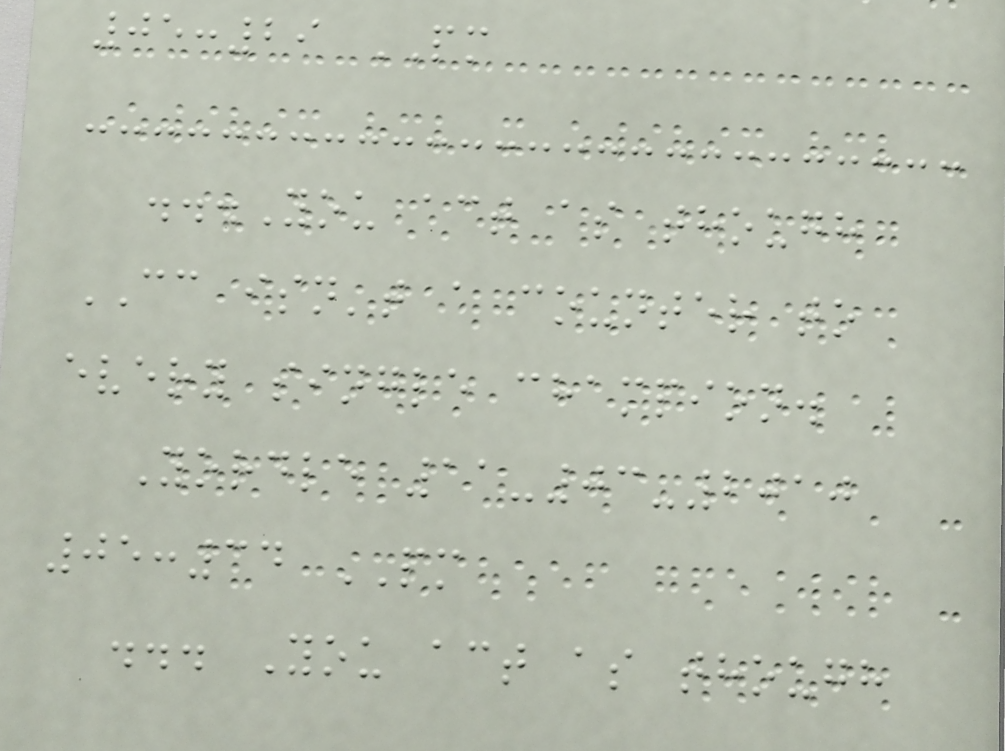05:29 PM
...You act as though
CC isn't a counter to
every single champion.
Yordle 11-03-2010
05:34 PM
... You act as though
